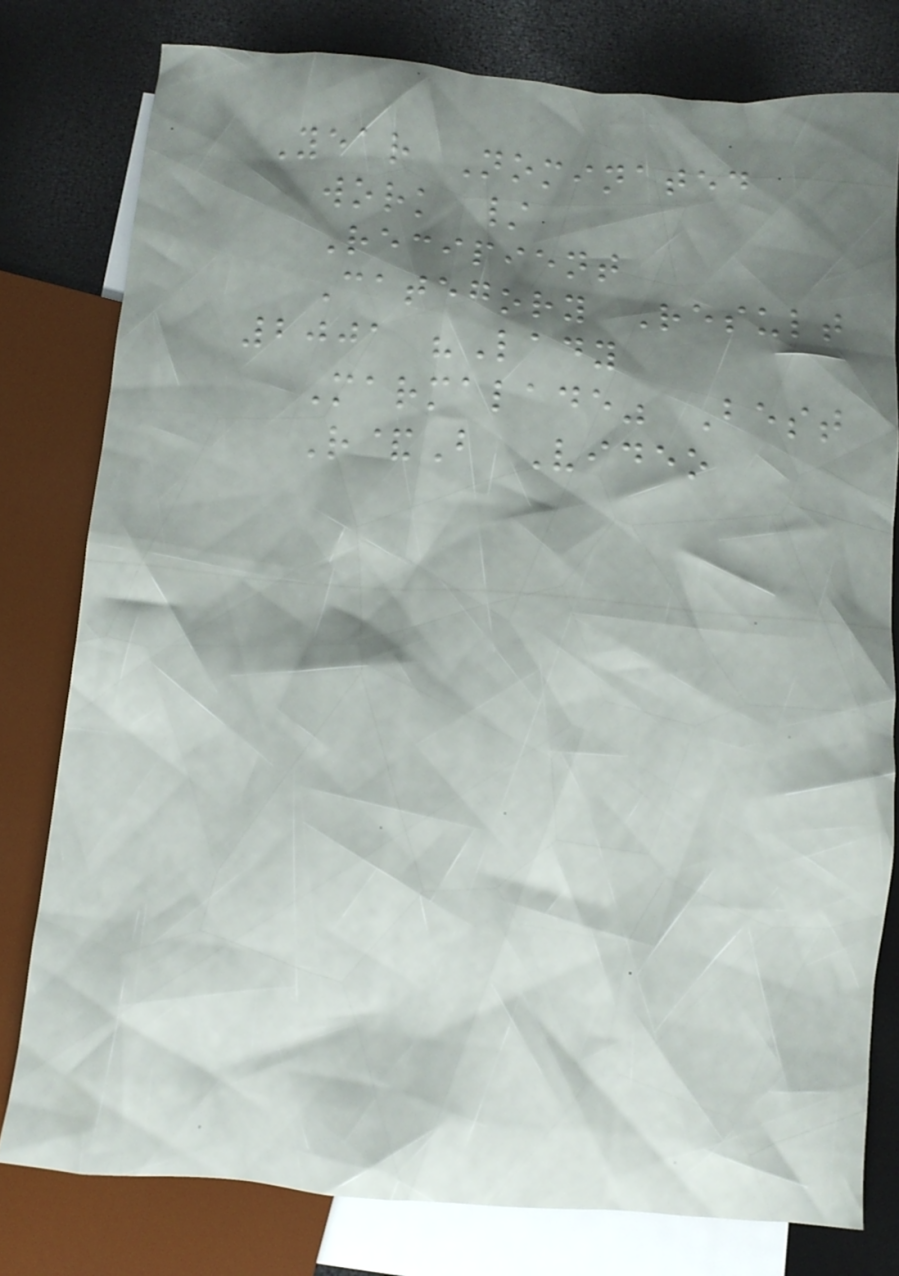Year Nominated
work /
Recipient
Category Result
2001 "Lady
Marmalade" Best
R&B Video
